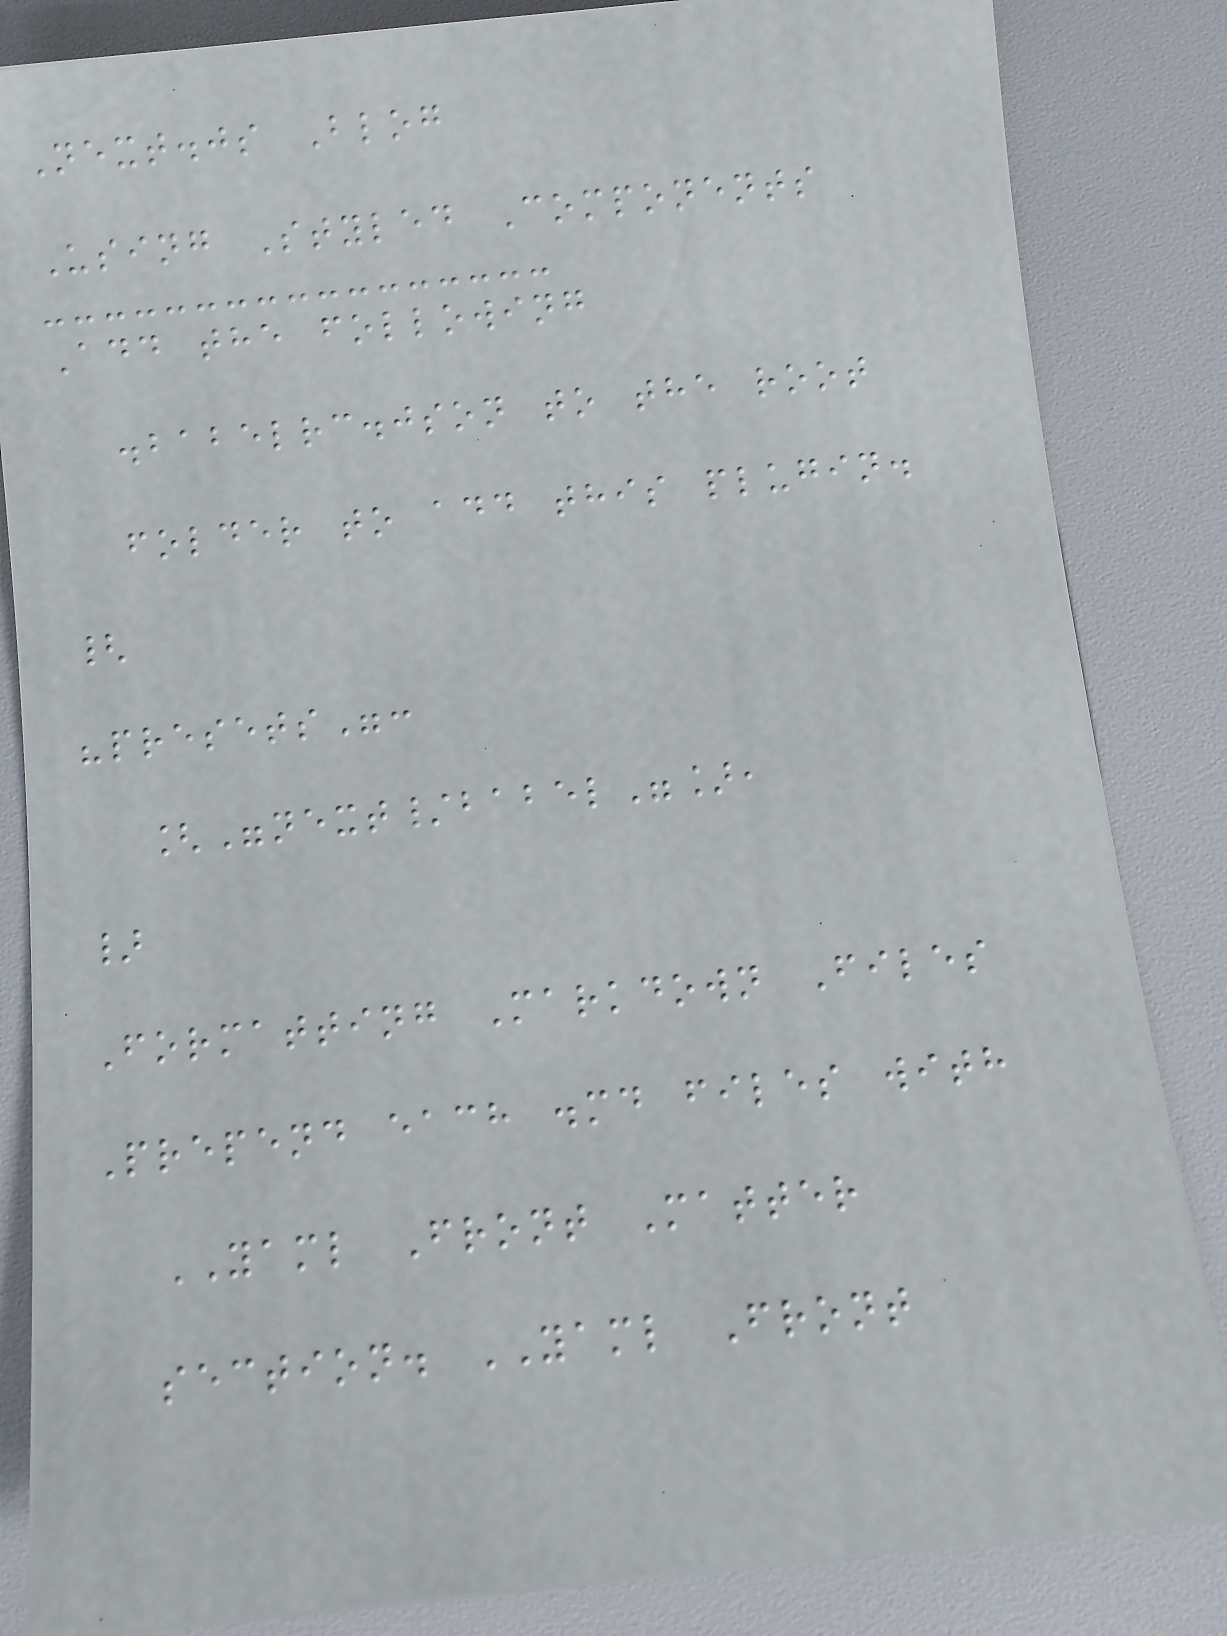Next.js Blog
Using Styled Components
Add the following
.babelrc.json to the root
folder to add this plugin.
{
"presets":
["next/babel"],
}
Formatting Markdown Files
Prepend each .md files with
YAML Front Matter
section. YAML Front
